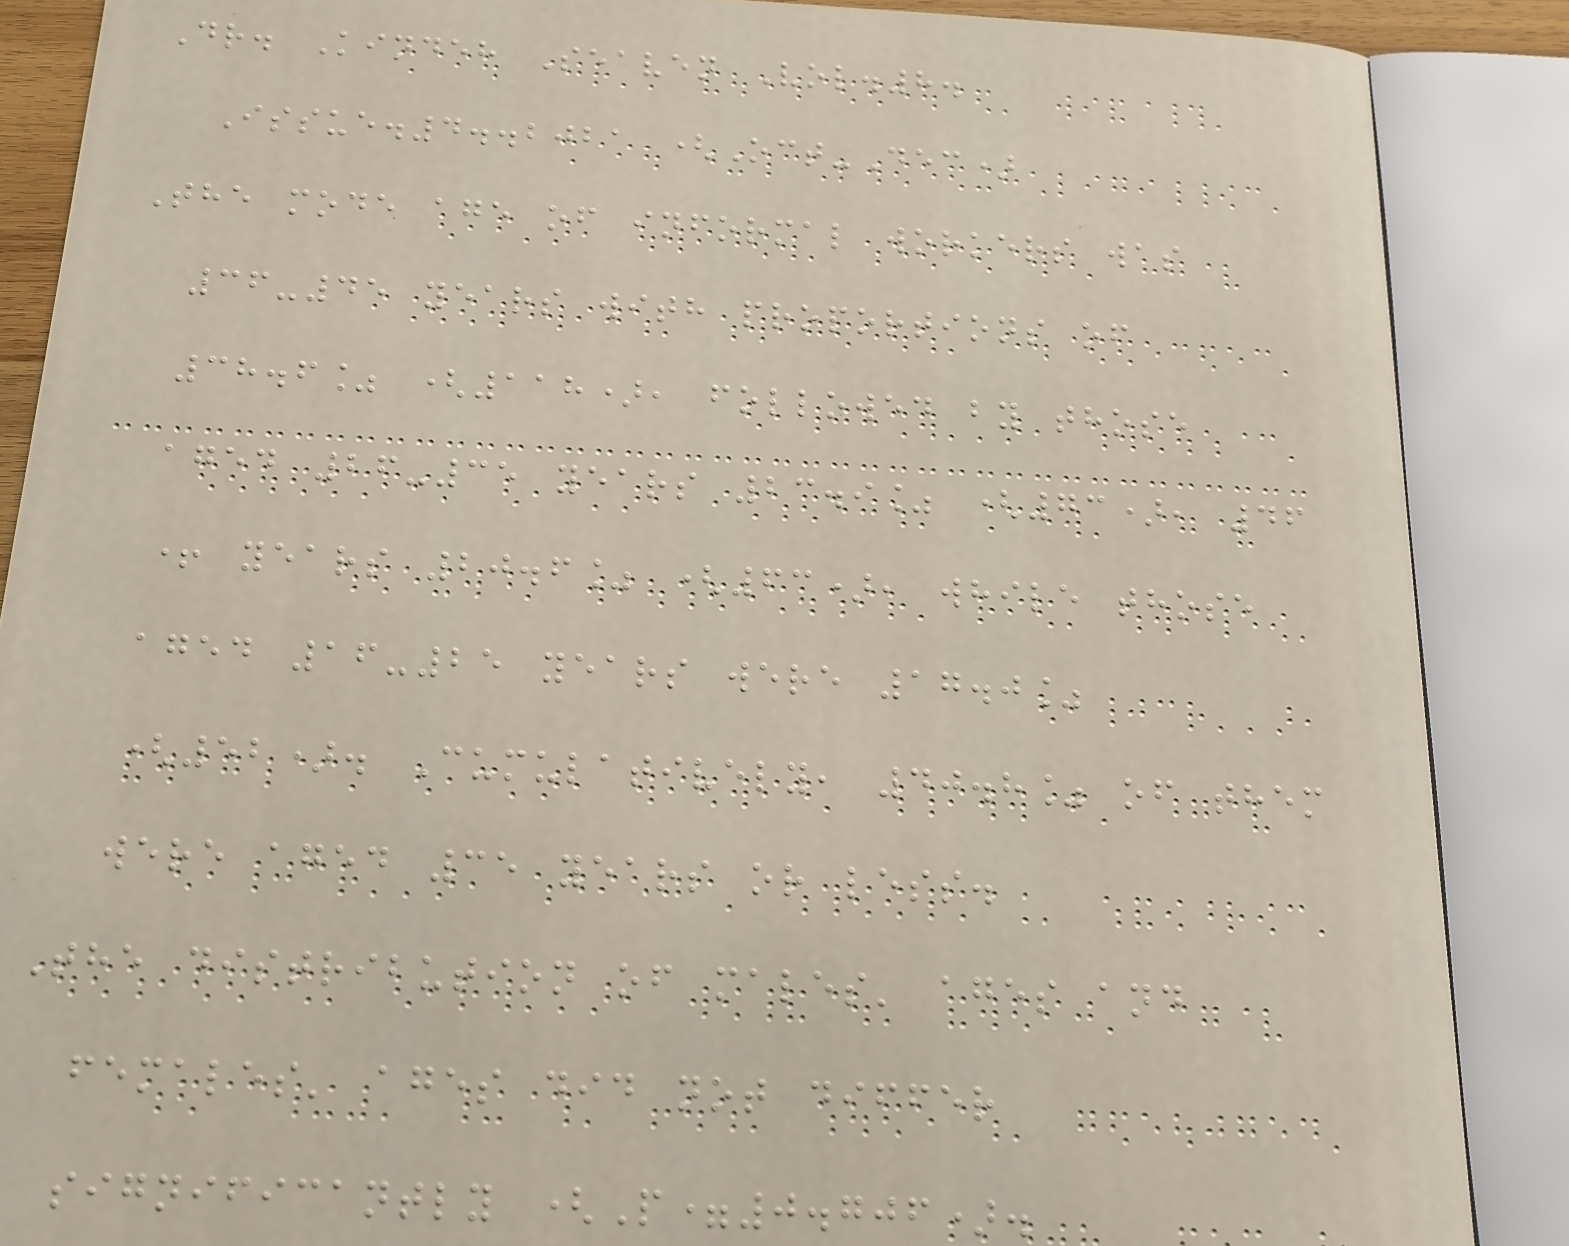Dr. Kindeh Seaven Vol.8.
Issue.4..2021 (Oct-Dec)
The mode age of informal workers was
36-45 years with proportions of
38.6% (118), followed by those
aged 26-35 years 23.9% (73), 46
+ years 20.6% (63), while those
aged 16-25 years were 17.0%
(52). Cumulatively, 40.8% of them
were aged 35 years or less.
The distribution of males' ages and
females' ages did not differ
significantly (P=0.706).
